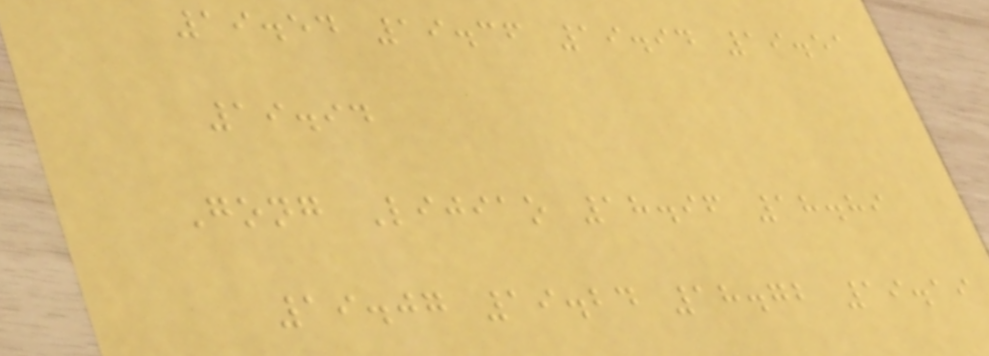19.54 19.36 19.94 19.51
19.94
Gong Lijiao 18.96 18.89
19.07 19.24 18.72 19.19
